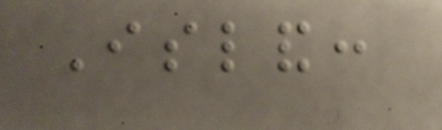Island:
